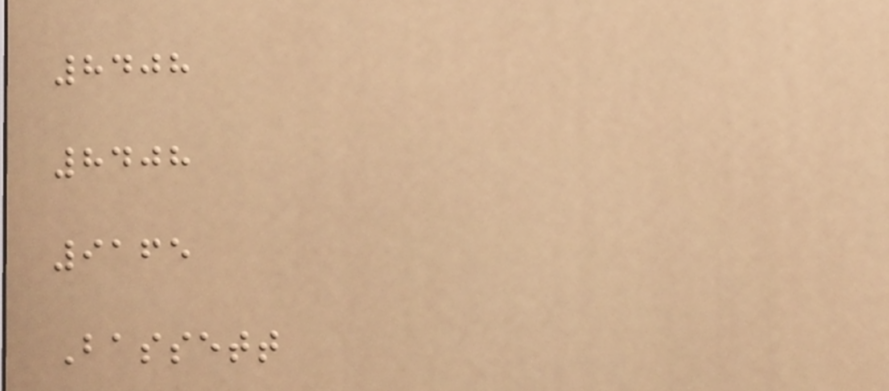8408
8408
9165
Bassett
